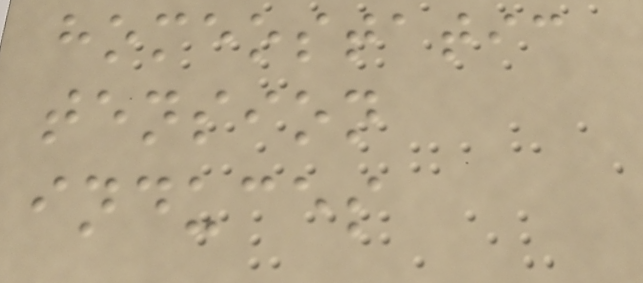homeostatic
tension
induces
